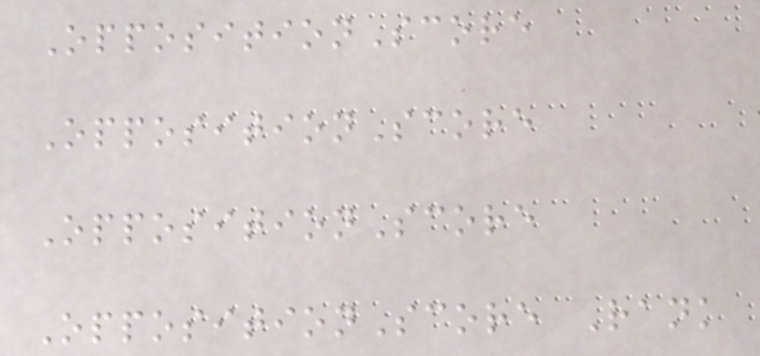OppositionScore
OppositionScore
OppositionScore
OppositionScore Rank
